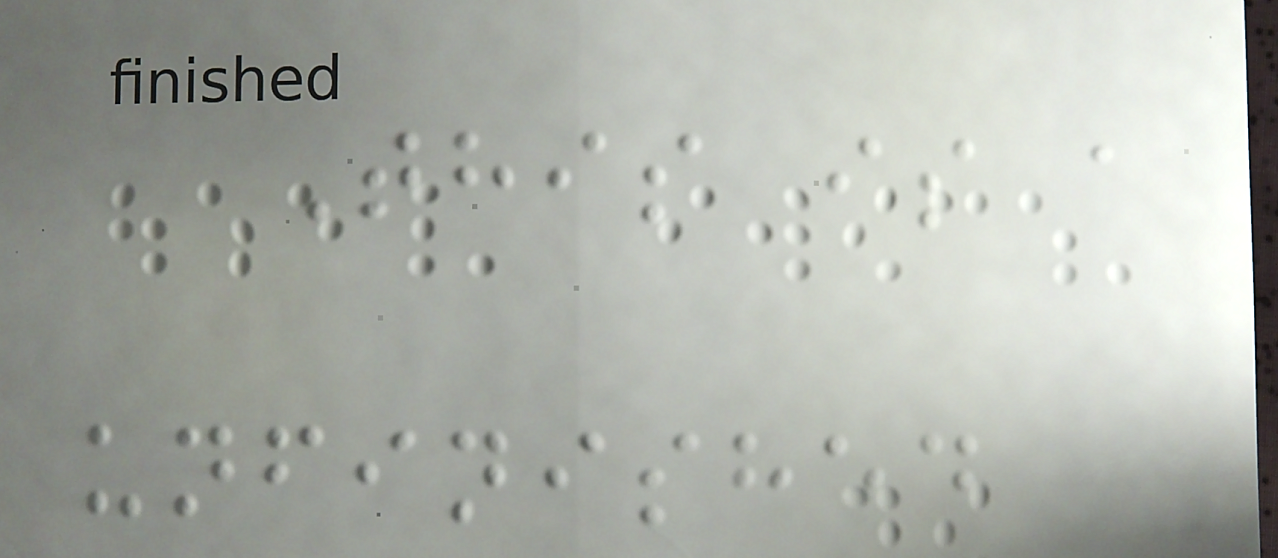This is a
unfinished
